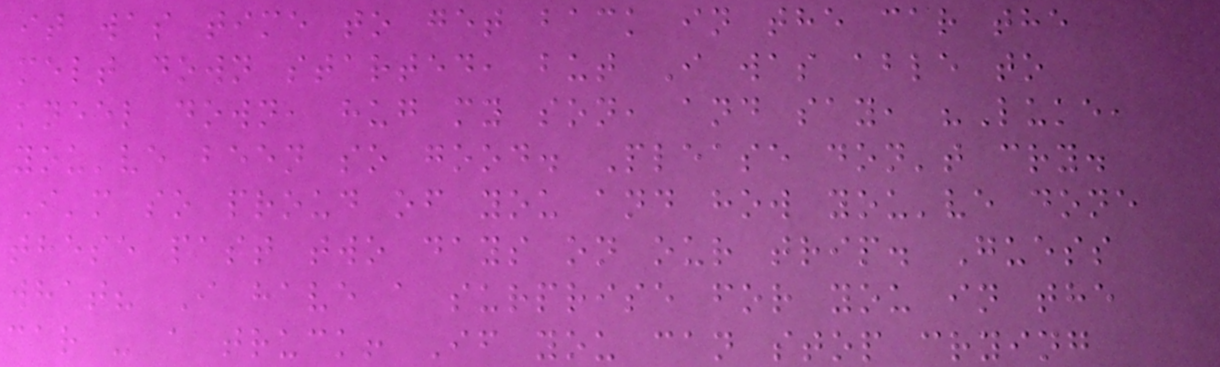it was time to get back in the car the
melt down started, but I was able to
kneel down, hug my son, and say, "Luke,
you've been so good. Please don't cry.
I'm so proud of you and how you've done
these past two days on our trip. Guess
what? I have a surprise for you in the
car - a truck! If you can stop crying
